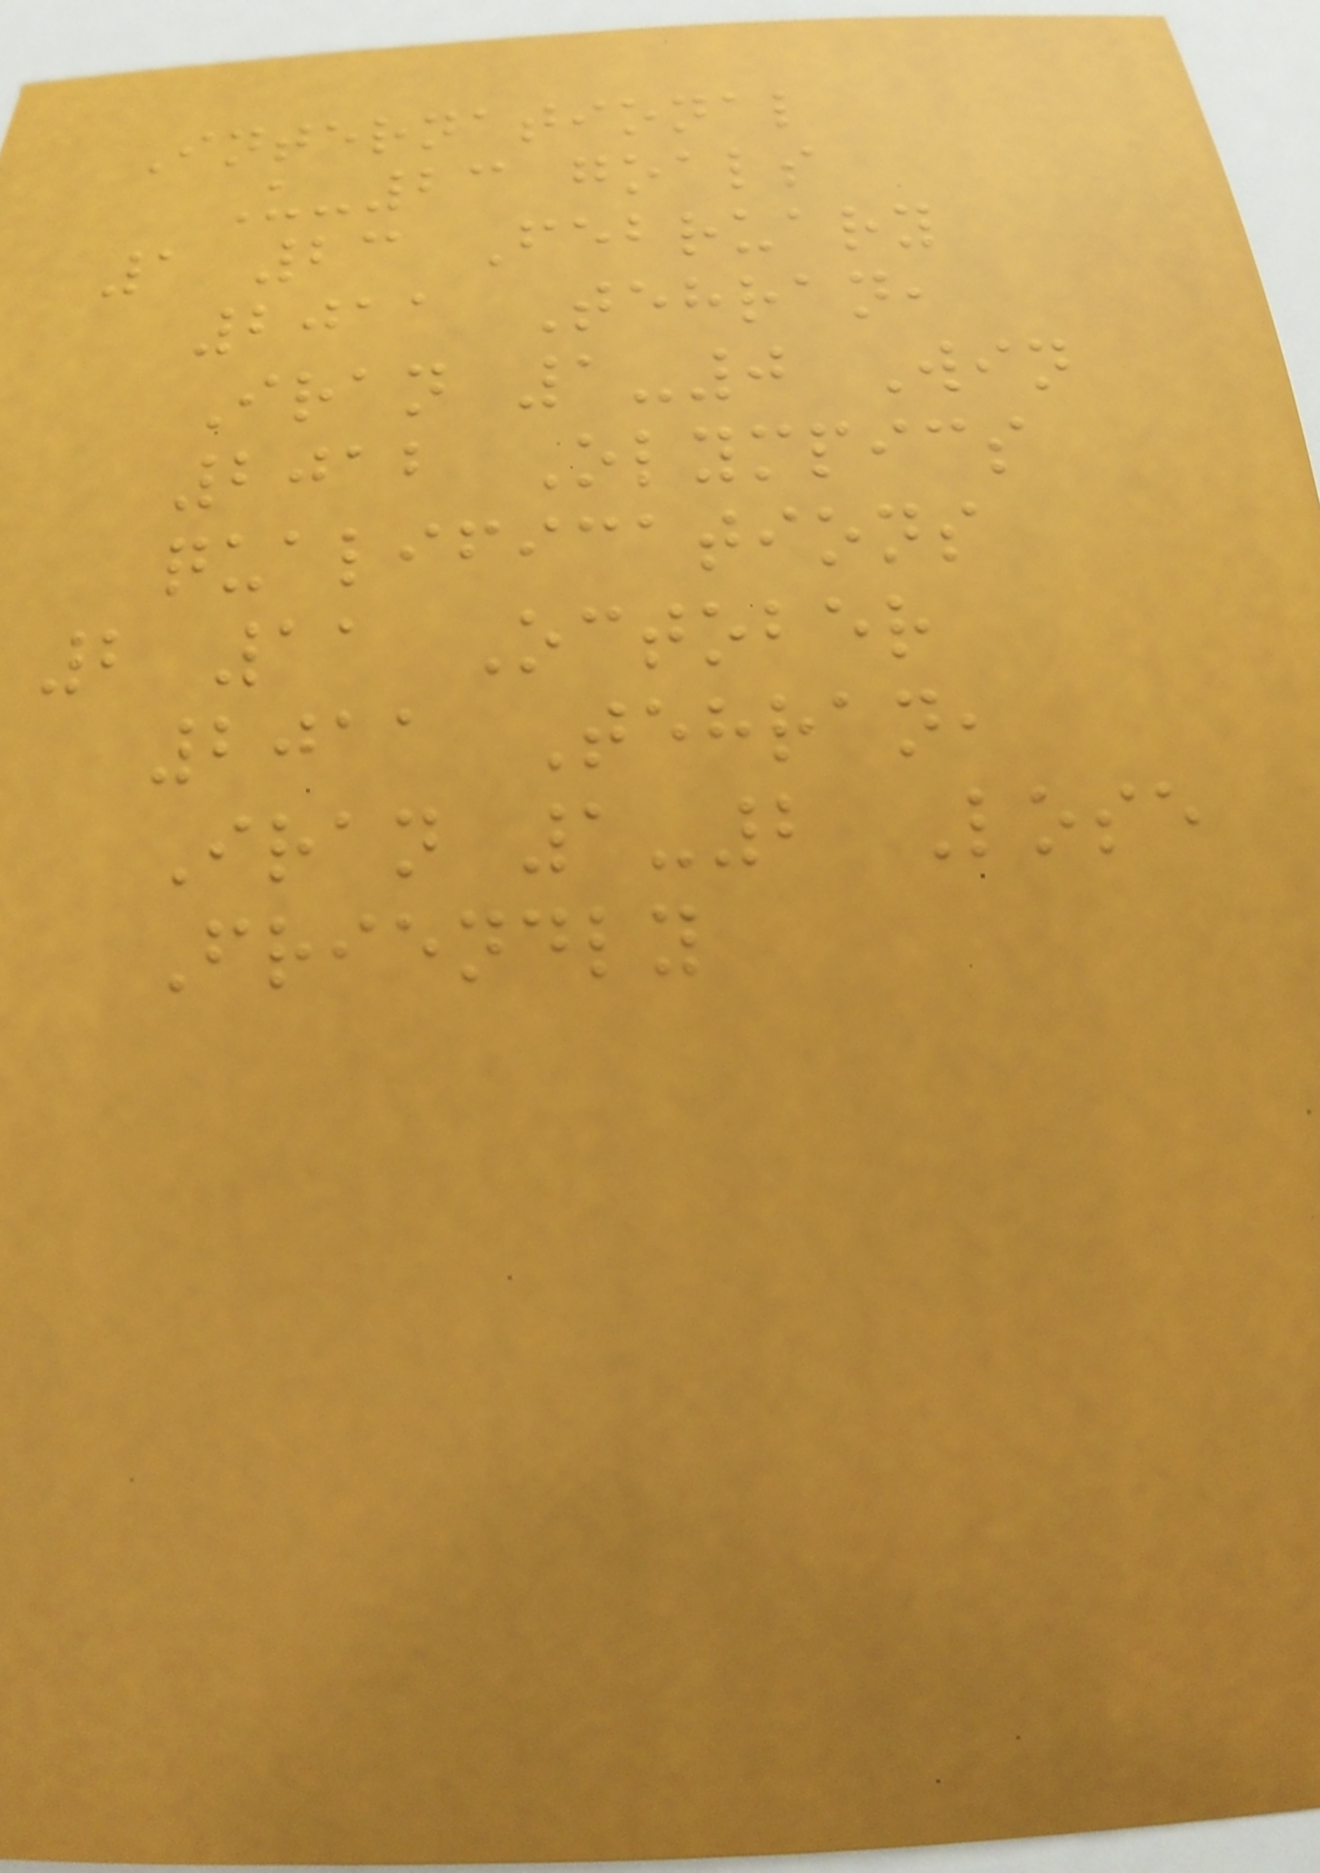International
U-23 goals
1 23 February
2011 Tehran,
Iran 1-0 Win
2012 Olympics
qualifications
2 11 October
2011 Tehran,
Iran 1-2 Lose
Friendly
